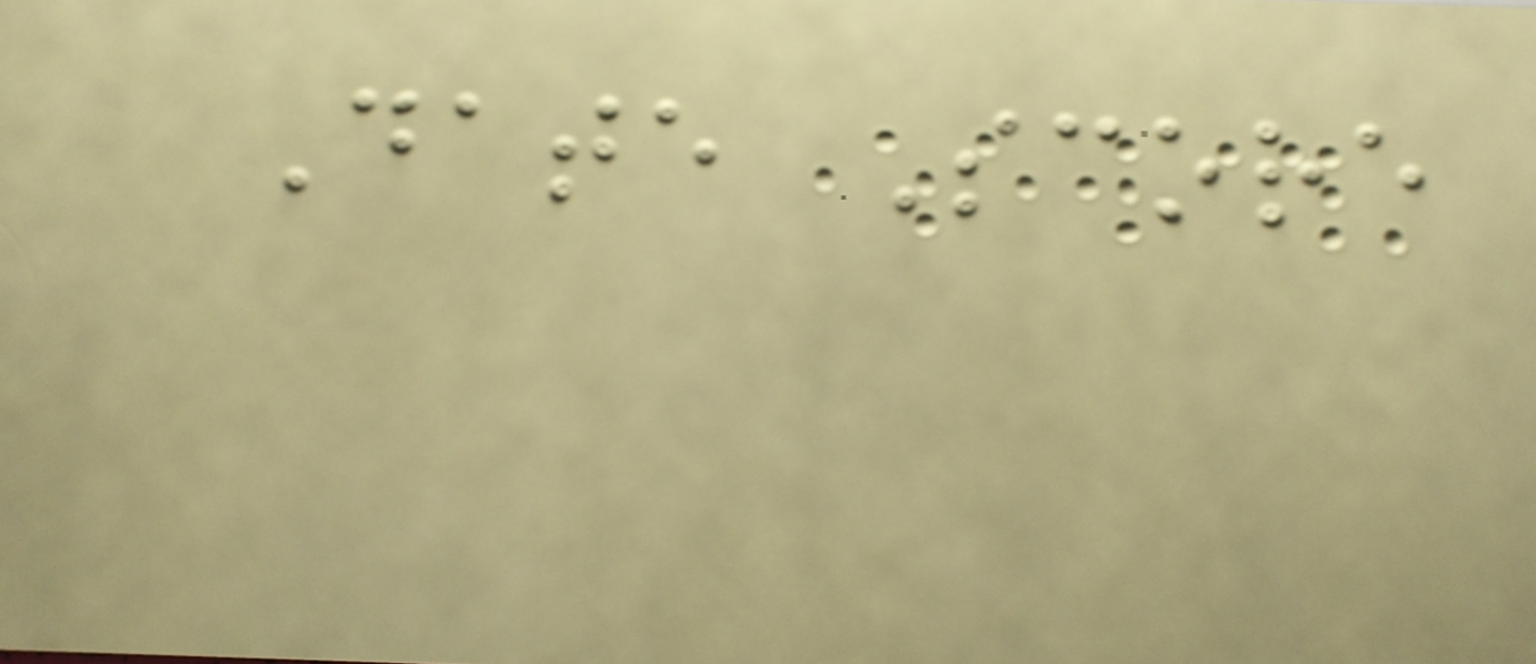Date Score
